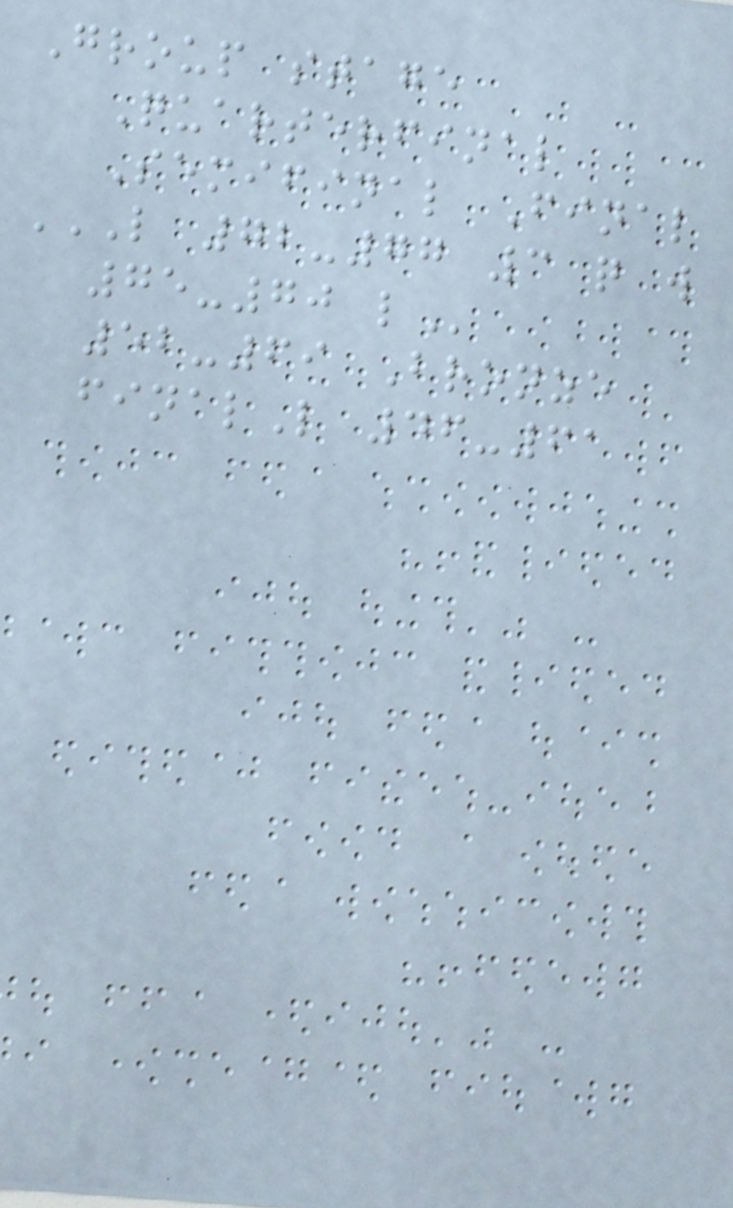Group stage
Quarterfinal
Semifinal Final
L 72-77 3 Q W
75-70 L
52-69 Bronze
finalL 46-61
